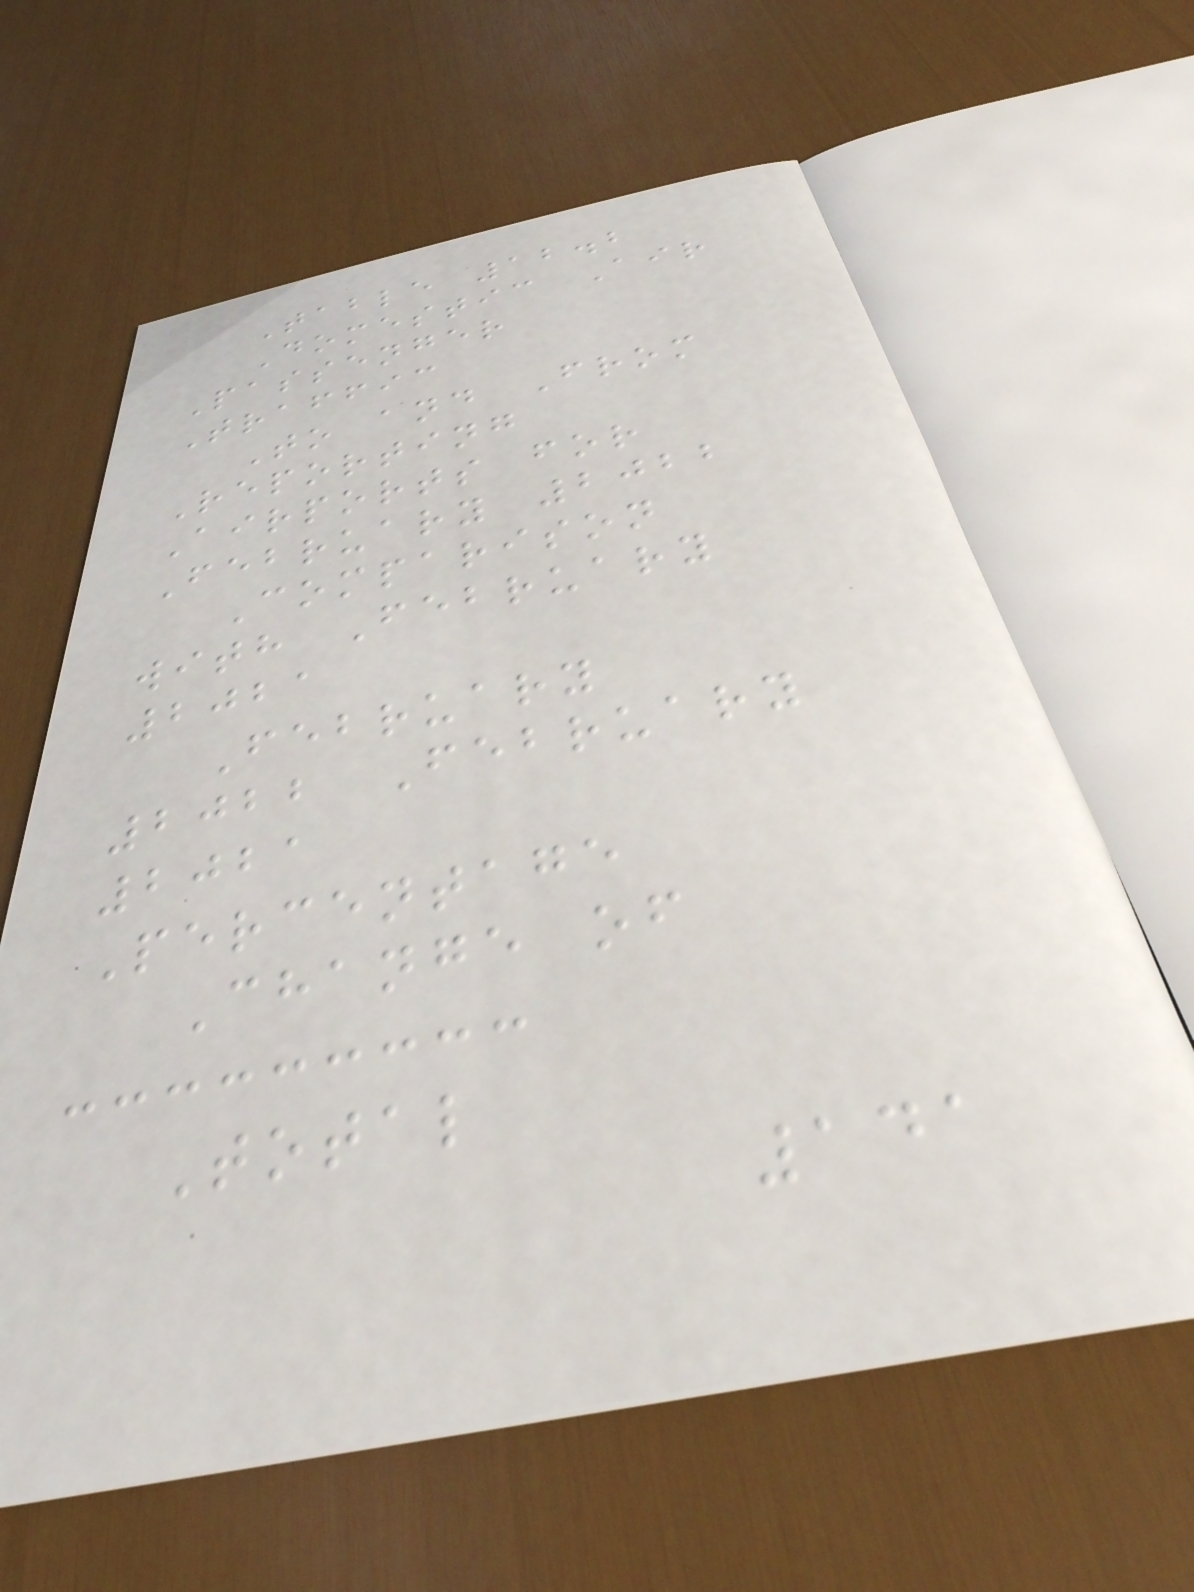Table 12.2
Domestic Air
Passenger
Traffic
To and From
Reporting
Airports for
February 2022
Comparison
with February
2021
February
2022 February
2021
Percentage
Change of
Total
141
